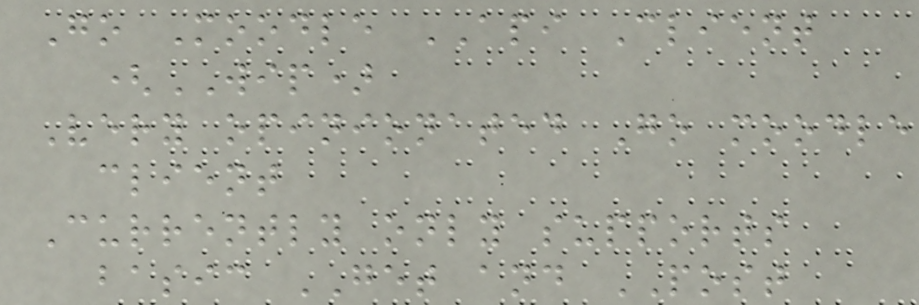Go Moodle API Client
(WIP)
Very opinionated Go moodle
client
Currently only supports
basic GET and POST
